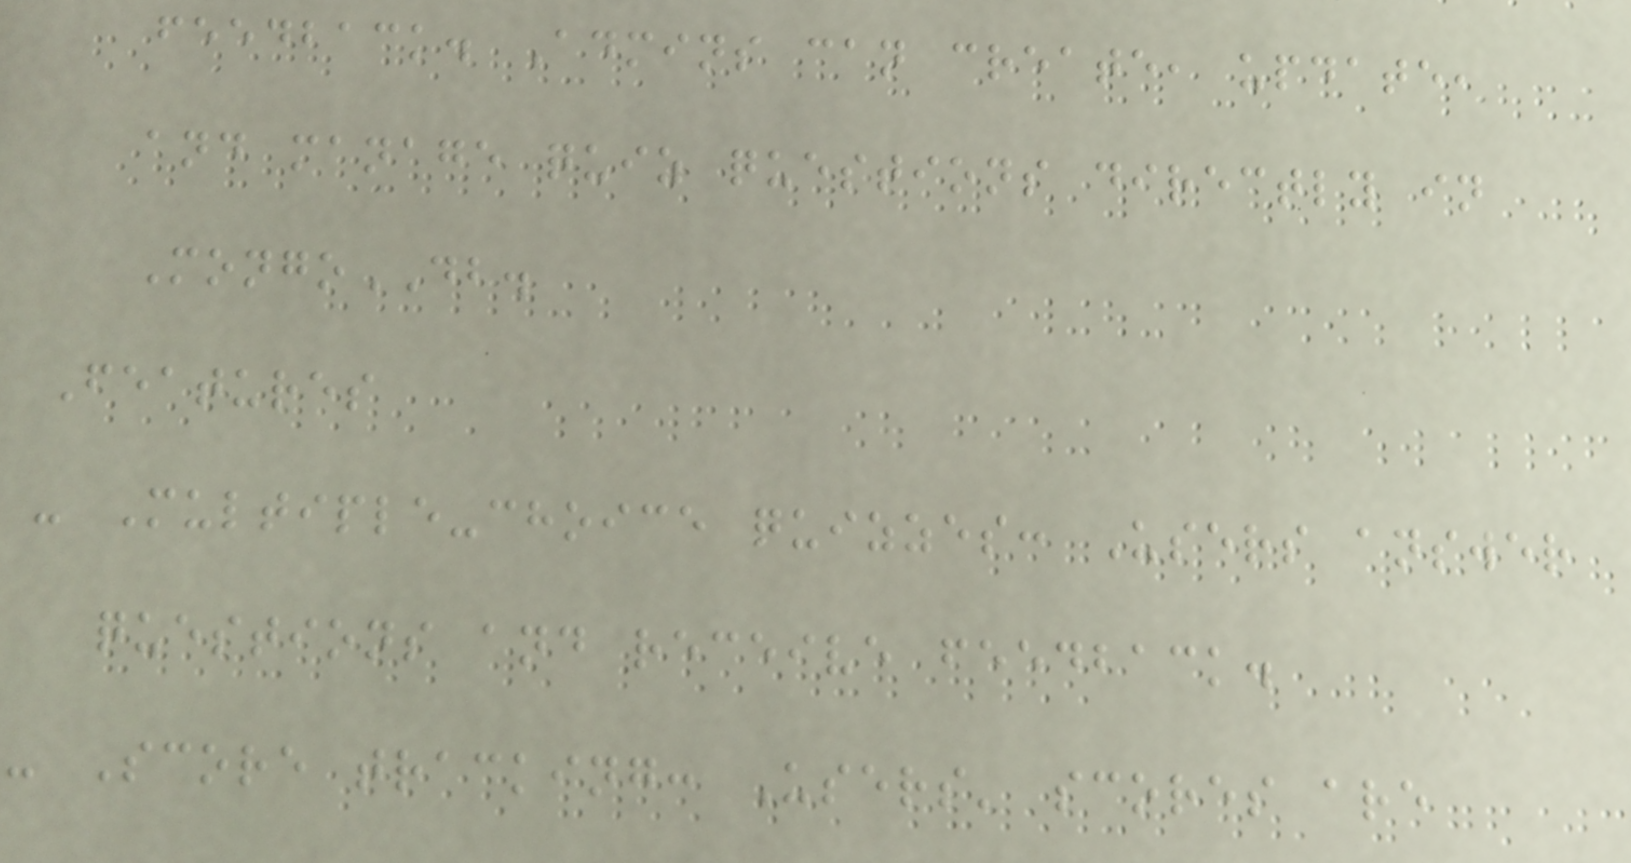feedback. Admins can create, update,
and manage quiz questions directly in
MongoDB.
Features
- Multiple-choice quizzes: Users answer
questions and receive feedback.
- Score tracking: Users' scores are
